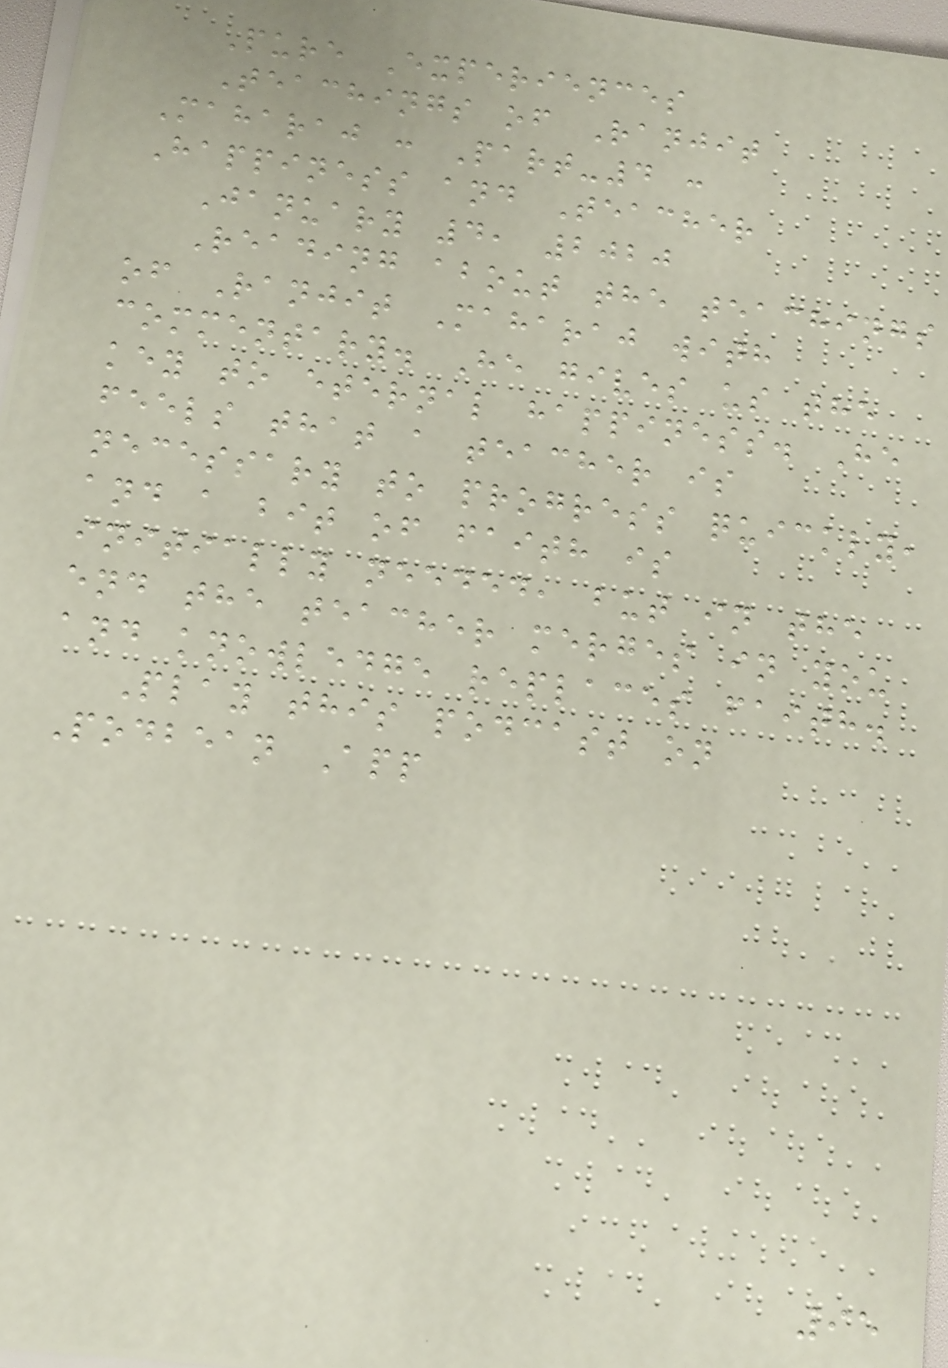Pure Experiences
Teachings of Ranjit
Maharaj : Part-4 :
Happiness and Teacher
January 4, 2020
Reading about the teachings
of Ranjit Maharaj with
commentary. He gives us the
key to eternal happiness. He
feels that a teacher is
necessary to progress quickly,
and a bit of faith is
initially needed, but in the
end the teacher merges in you
and knowledge replaces faith.
Play this podcast on
Podbean App
95
